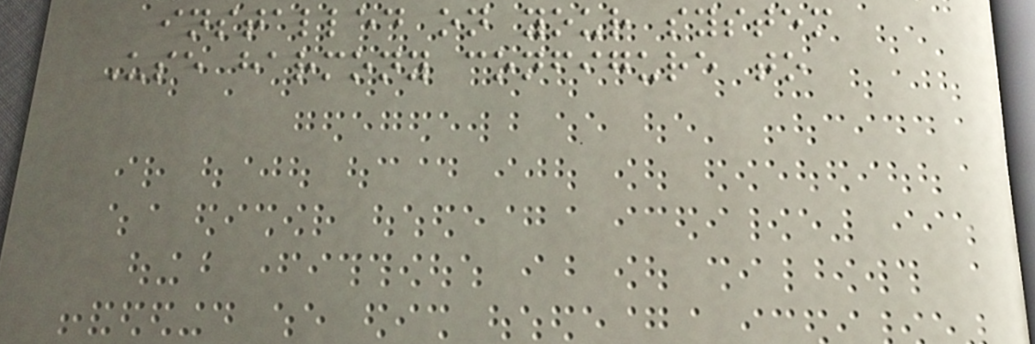installed on your system
Use harmony configure to
